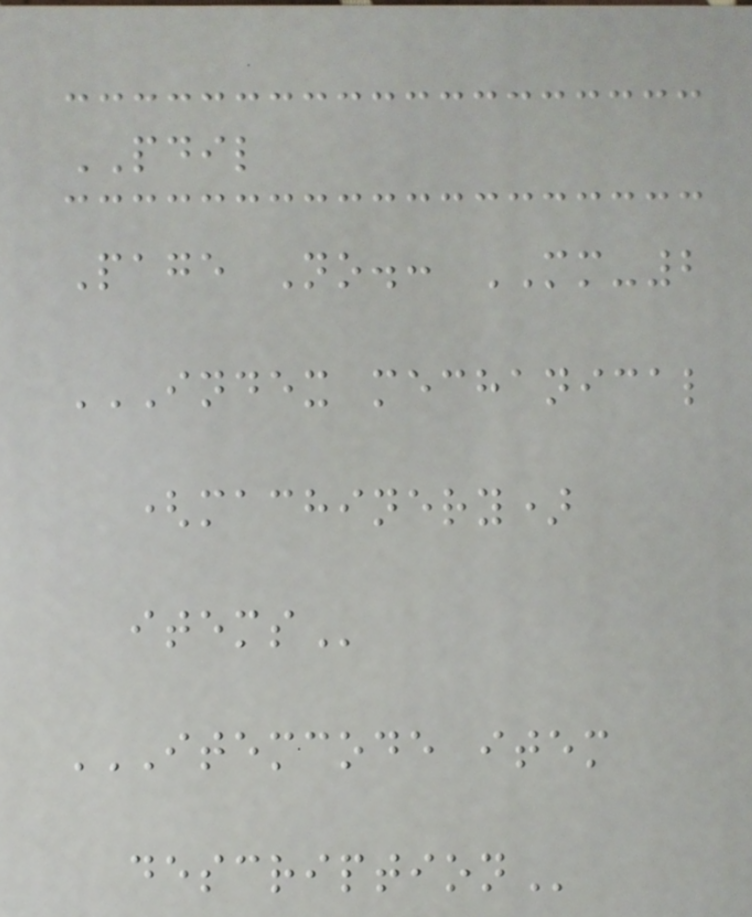PDIL
Page No.: MM-2
INDEX MECHANICAL
(MACHINERY)
ITEMS
ITEMCODE ITEM
DESCRIPTION
